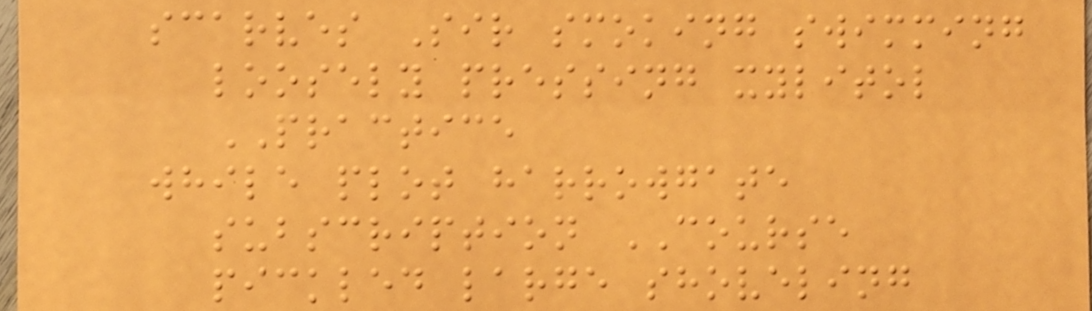scarves Sir smoking swimming
loosely pressing xylitol
PRACTICE
while plot harrowgate
subscription COURSE
pickled large shoveling
